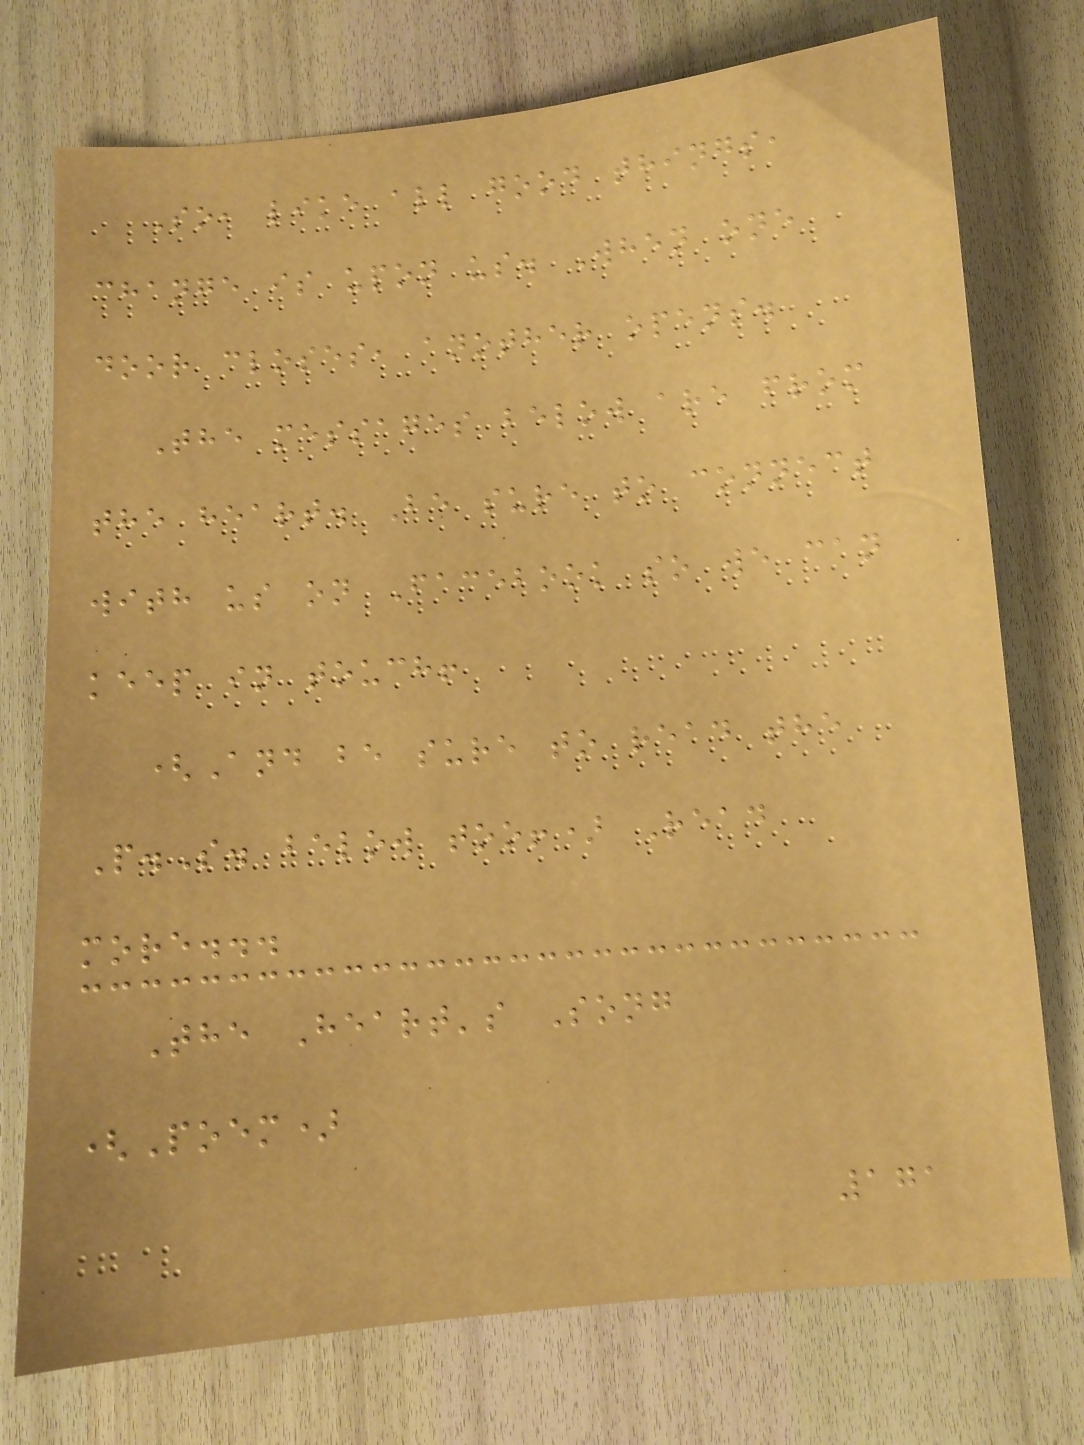So, like all good things,
change is upon us. When one
door closes, another opens.
The messages below are from
the heart. Be sure to connect
with us on Facebook so we can
keep in touch!
(And be sure to read the
P.S. below too!) Read
more...
The Heart's Song
(Poem)
171
